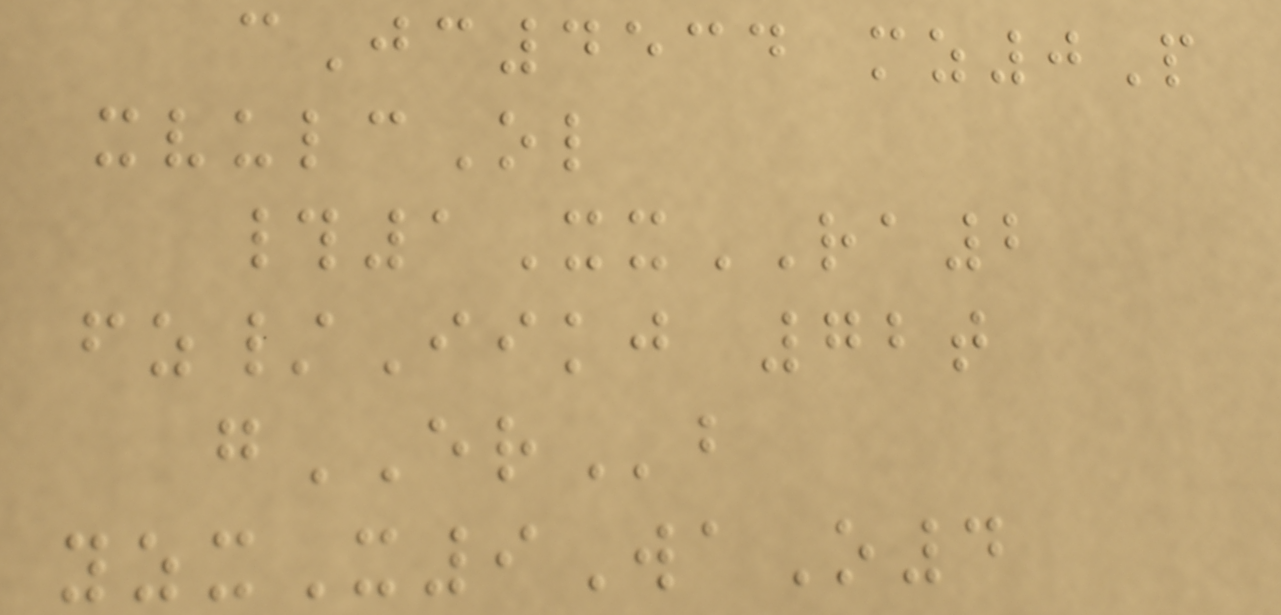cJc4534 mz0P
xvulcOl
#1XxRA2
fz/Iikj 72t
gERb
yzxX9WaO4
